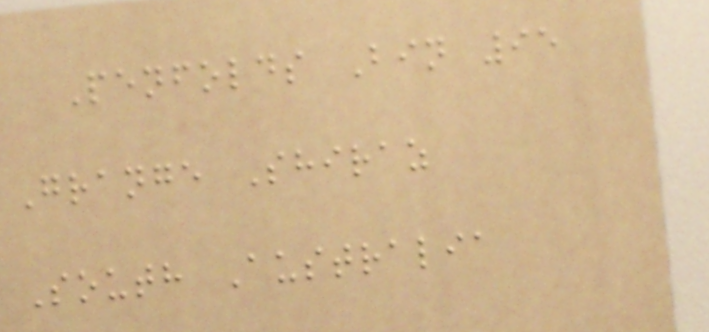Penfolds Bin 95
Grange Shiraz
South Australia
